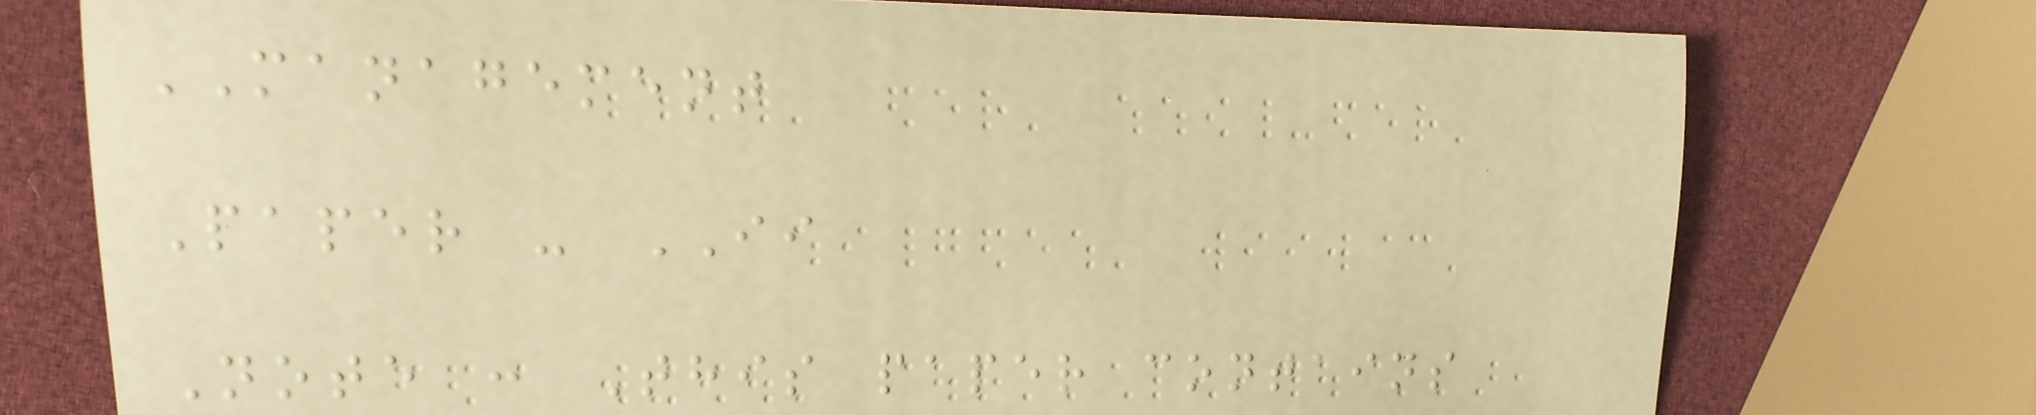MANAGEMENT
Paper - II
Note : This paper contains
